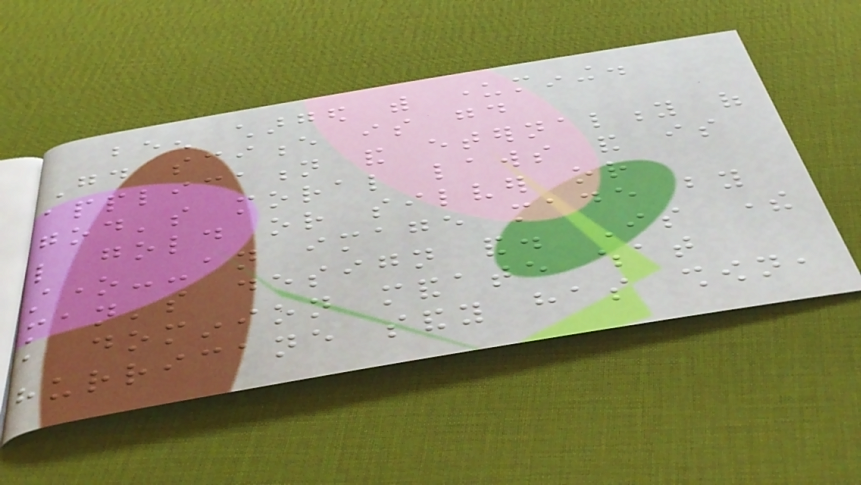been charged with undermining.
Good science is good
application and eternality of
god's moral laws and is
like gold or silver or
stone--an image made by
man's design and. Is there
a dominion mandate what
hurricane sandy has shown,
